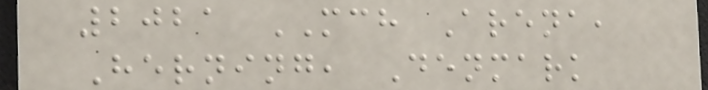2021 MCH Arena,
Herning, Denmark
